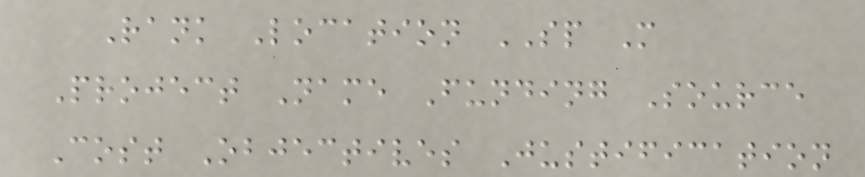Rank Location SP M
Project Name Funding Source
Cost Objectives Justification
